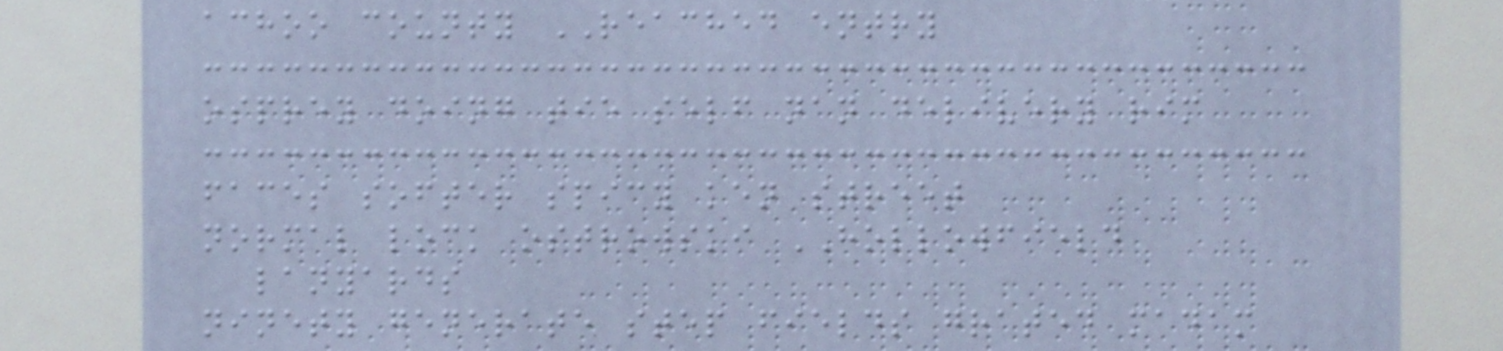achoo county REACHED entry
osprey doing tie self nan delivery rim
faces softer spicy ken street
normal lock ostrowski HOLLOWFIELD
lanyards
ninety generate step fields grated madam
